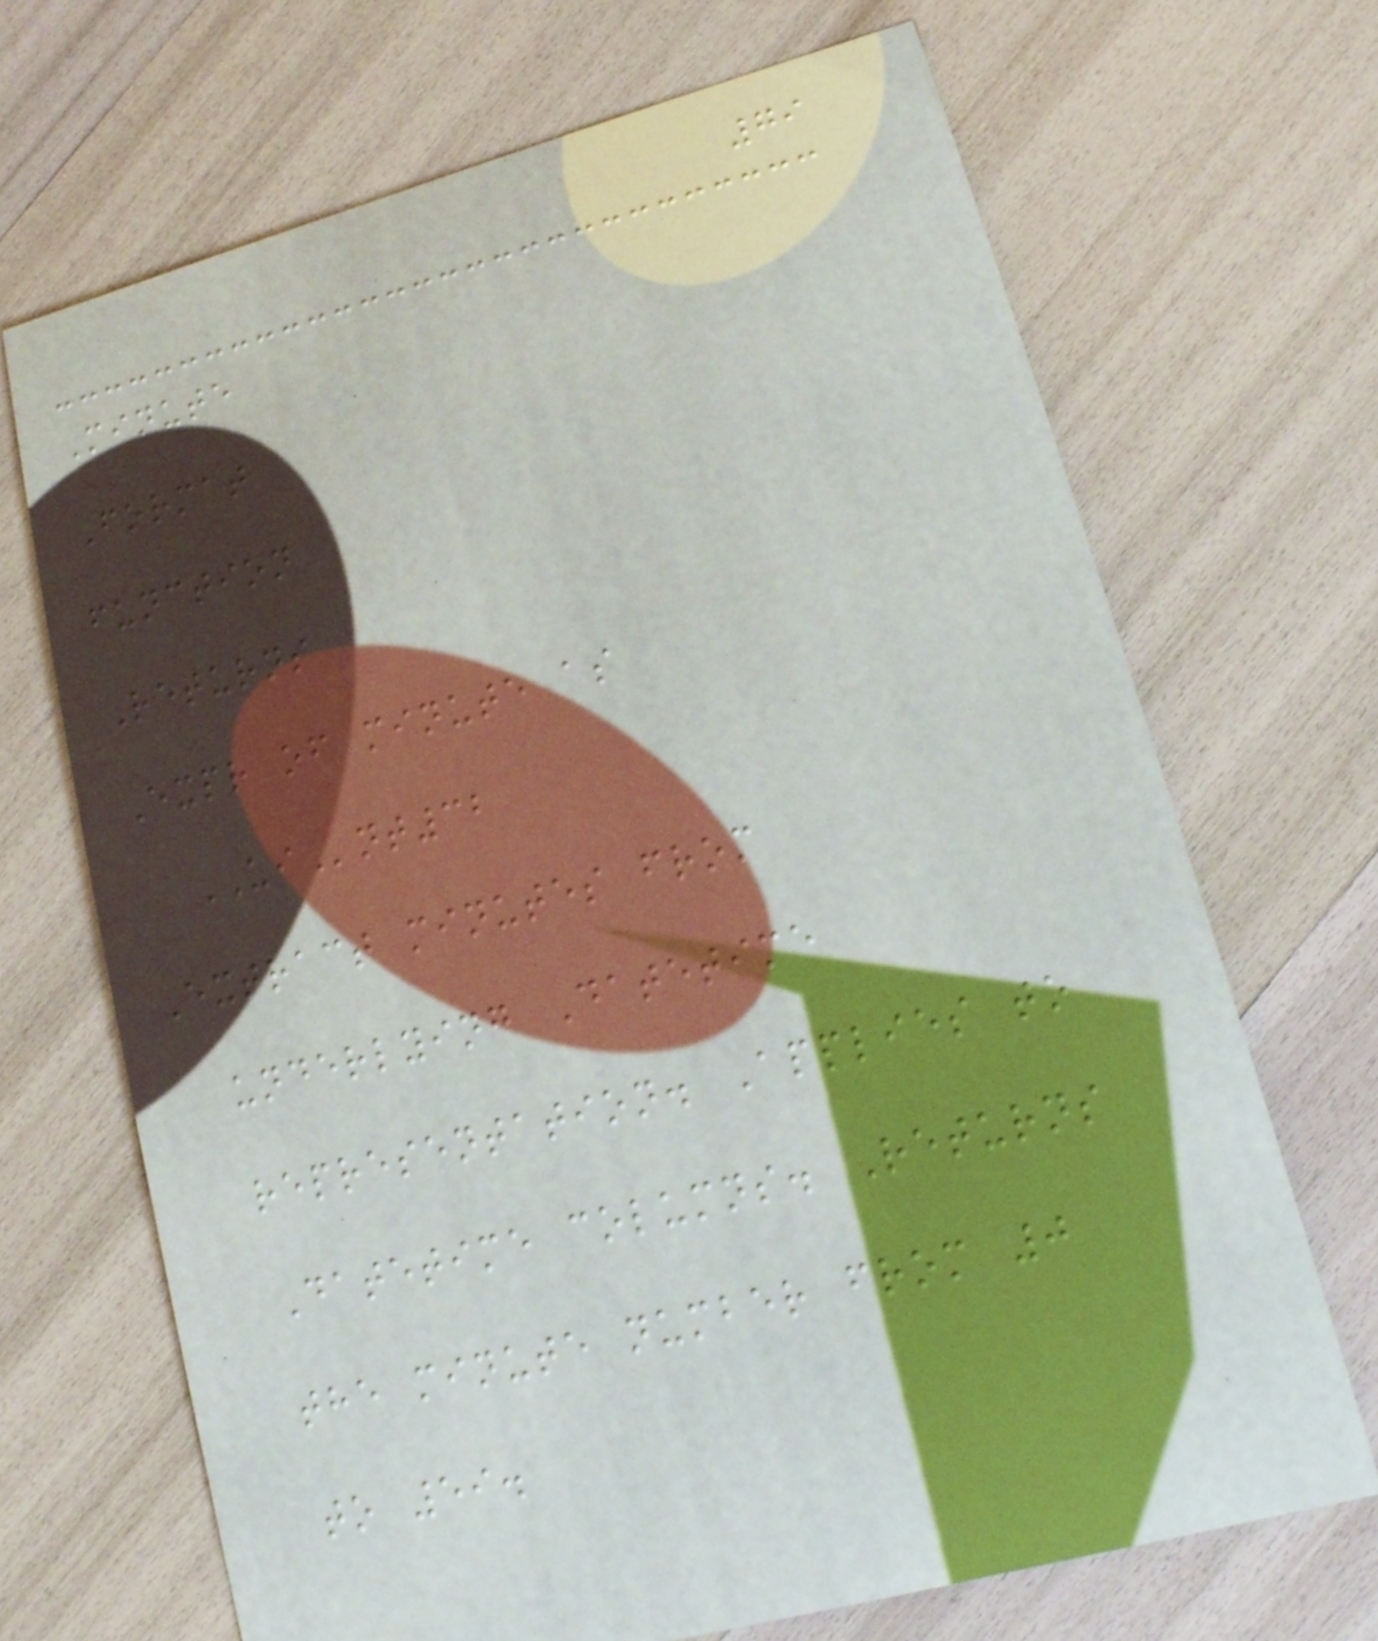79
Minute
Format
function
Returns
Expr of minute as
UInt32
Extract minutes from
underlying Datetime
representation. Applies to
Datetime columns. Returns
the minute number from 0
to 59.
